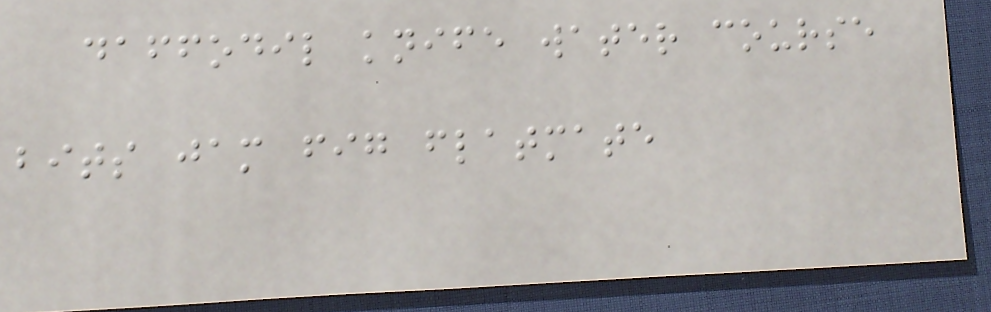daffodil knife water course
bits jam fig flatmate
